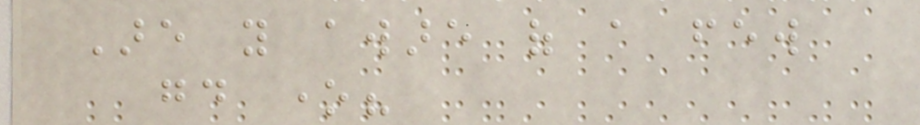Are you aware of a few
good one?
